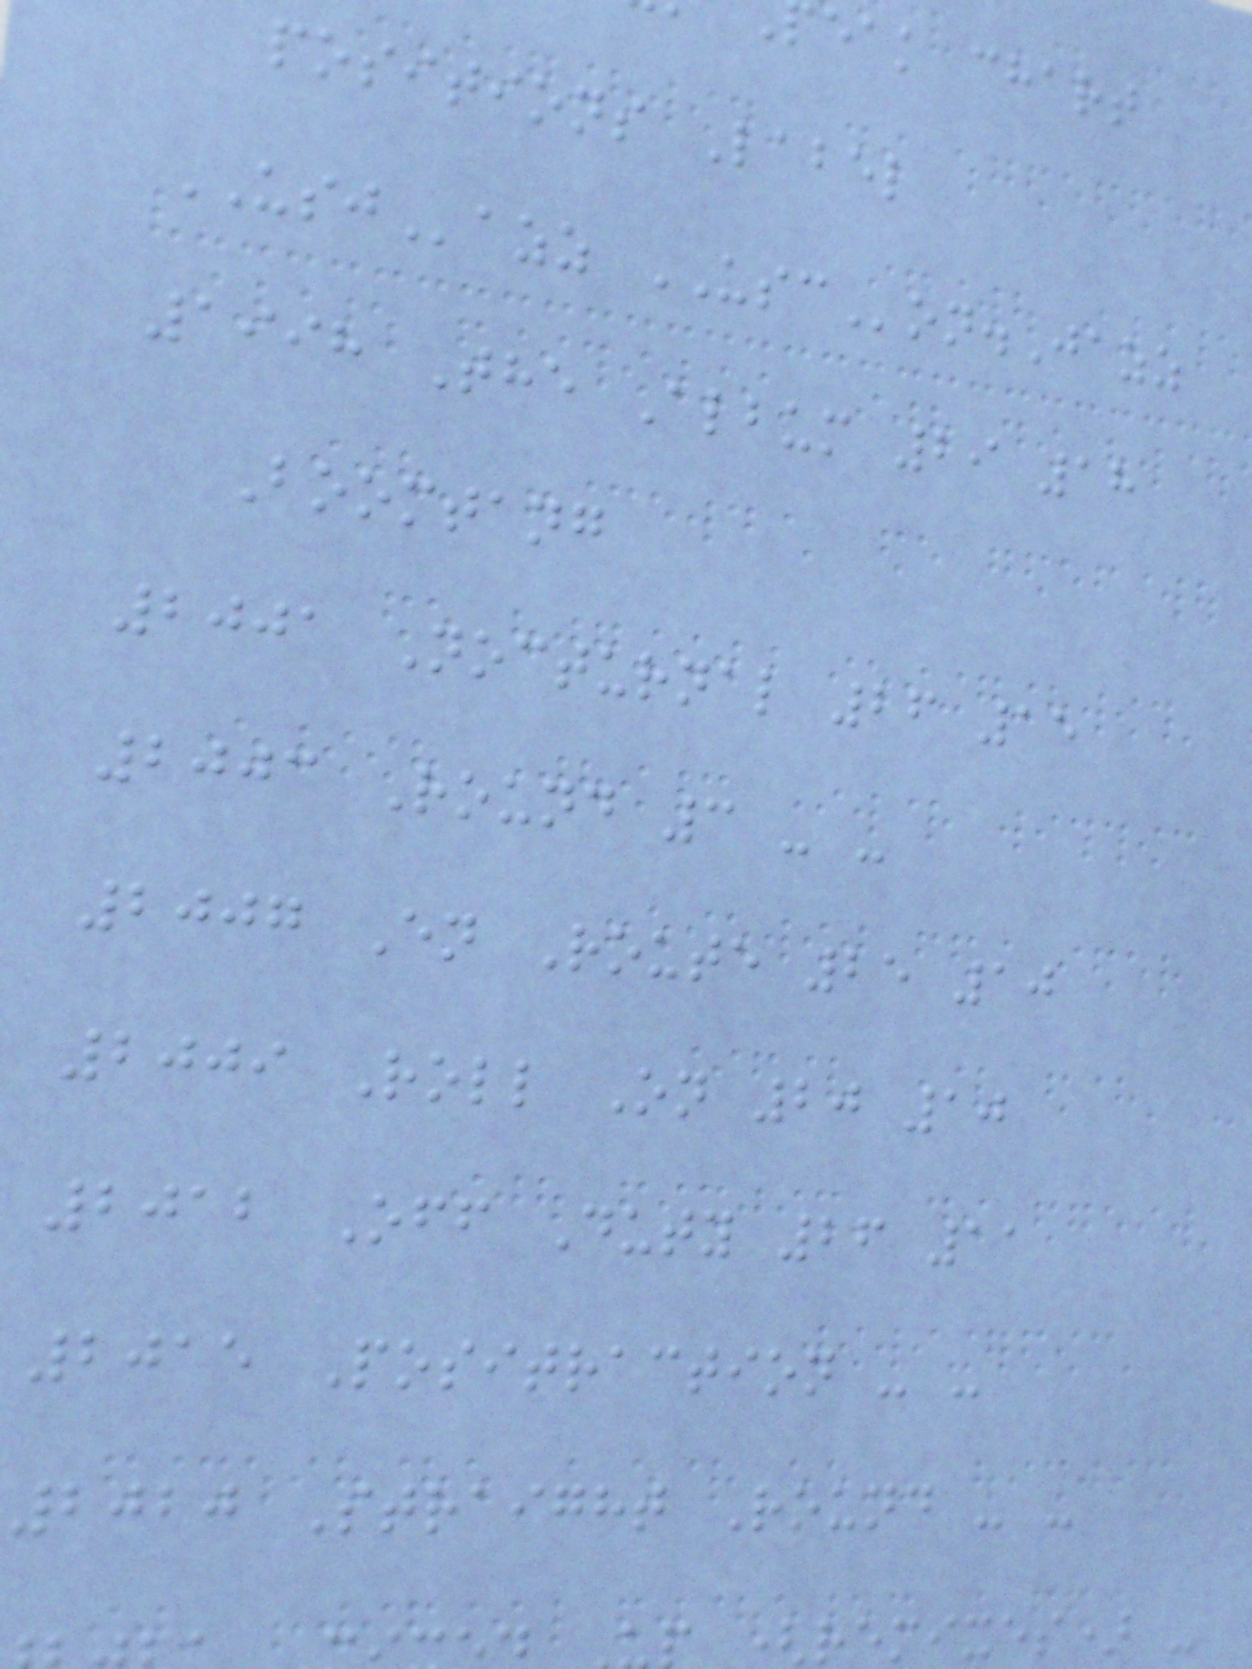eak chart
positions Label
USJazz USCon.Jazz
1998 The Album 29 18
Boomtang
2001 Nocturnal 26 15
2003 Round 3 - -
2007 En Route 25 10
2009 Roll On 20 10
2012 Off Duty 26 11
2015 Positraction - -
2020 Straight Round - -
(remixes) -
